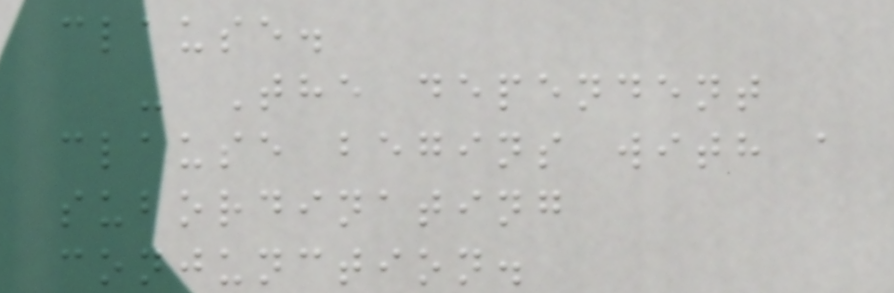clause.
- The dependent
clause begins with a
subordinating
conjunction.
